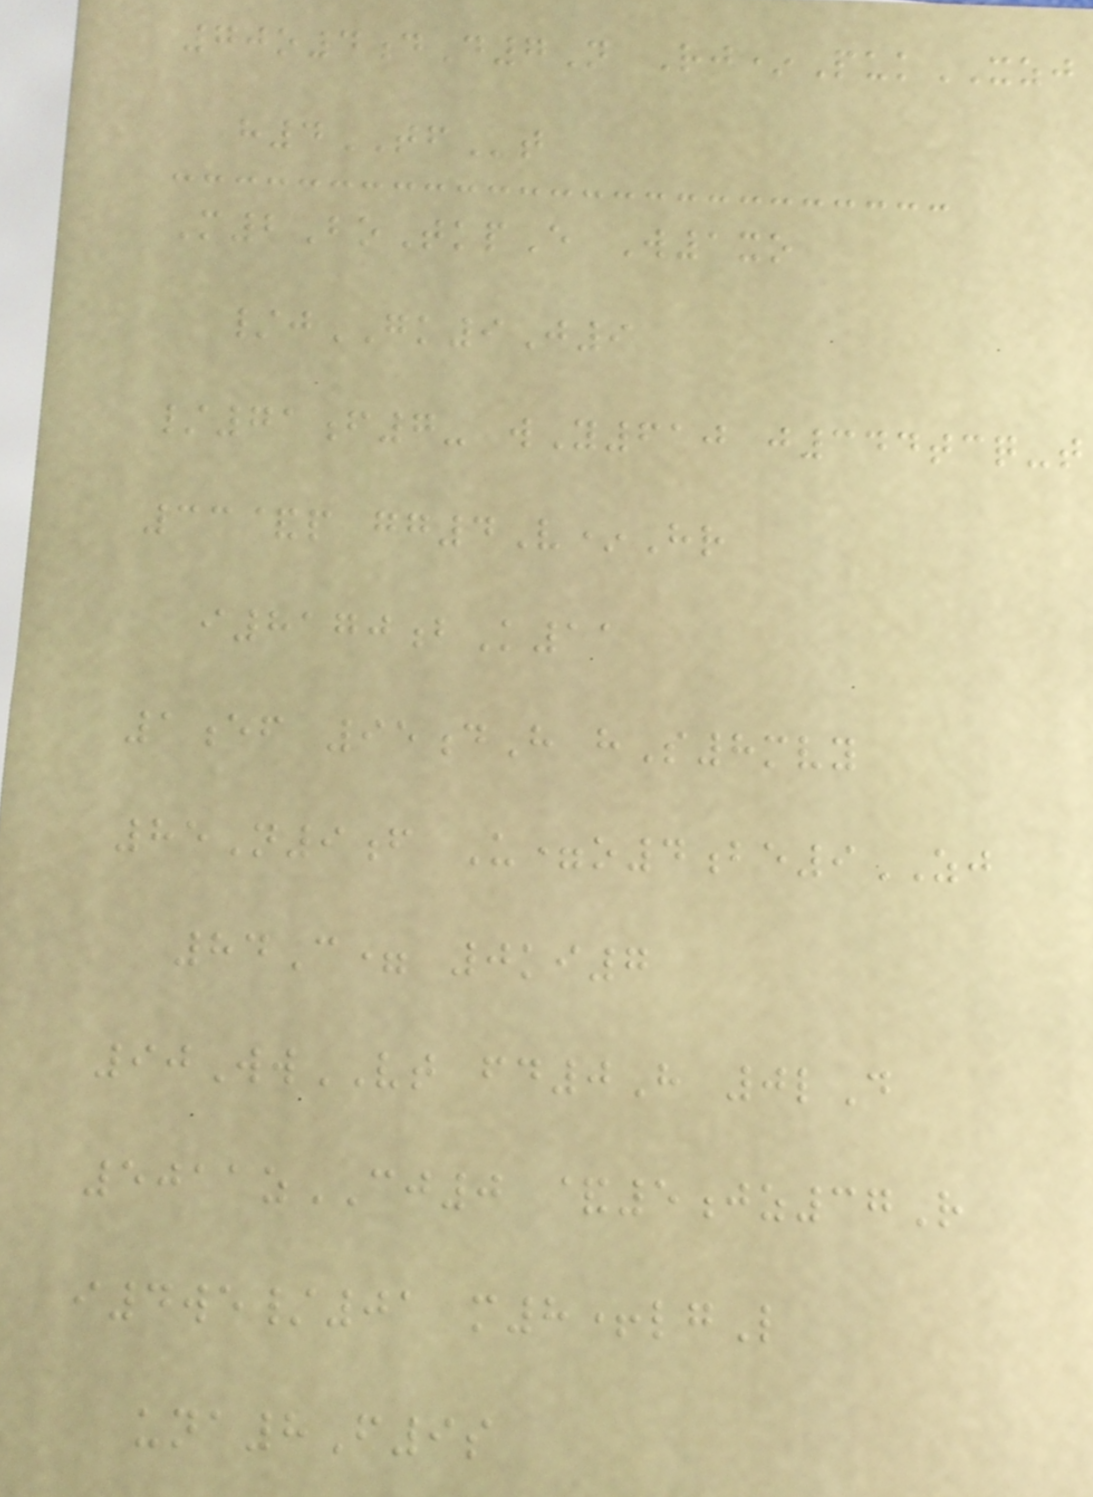70o4dD7N Rj*PukXZJ
h4TFt
M2BoTkpE W1xo
/jGK9J9
/71f7- wY610 j344tcq-t
33&p gg4V*Hr
i8170bK11
1ef 95dH hS8mvy
85N9f U=o4be9ZJ
84C= 0ki7
90WwVT fd0H 0lD
5011zCJ0 &5jz37R
i4we/01 m8+lgL
una8F9s
